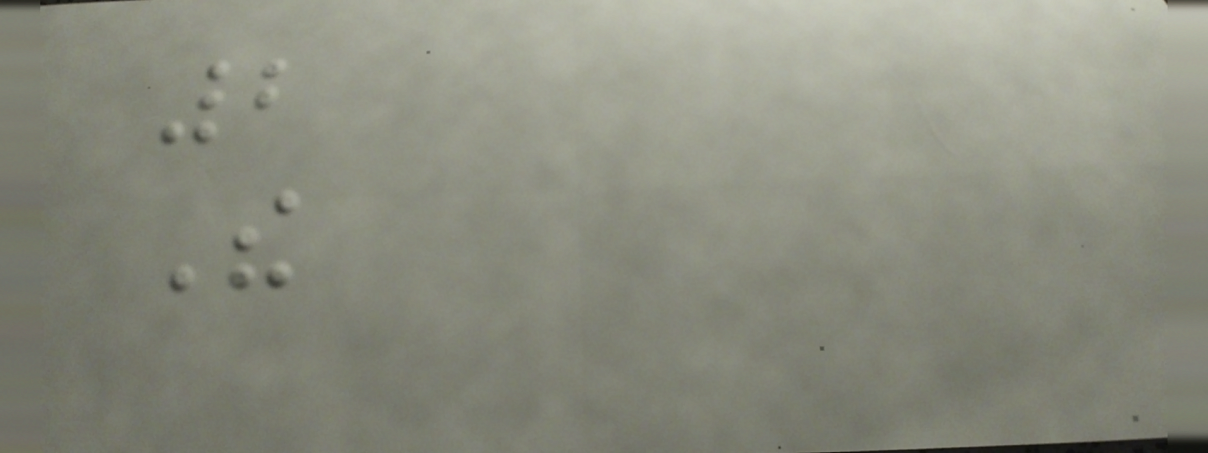2
The
